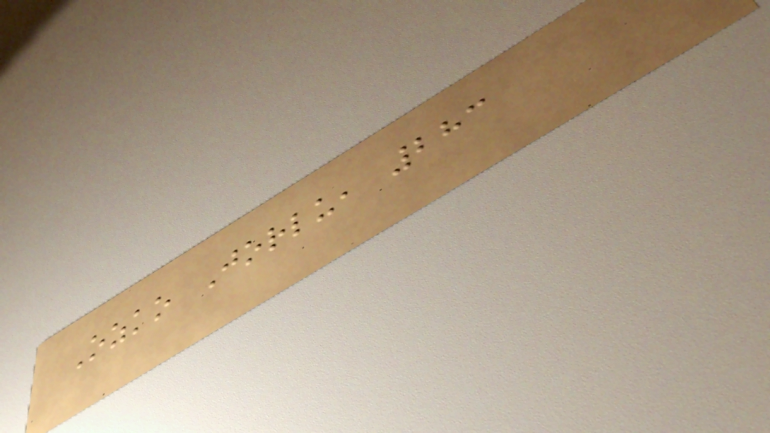Ozko Jorlu, 283
